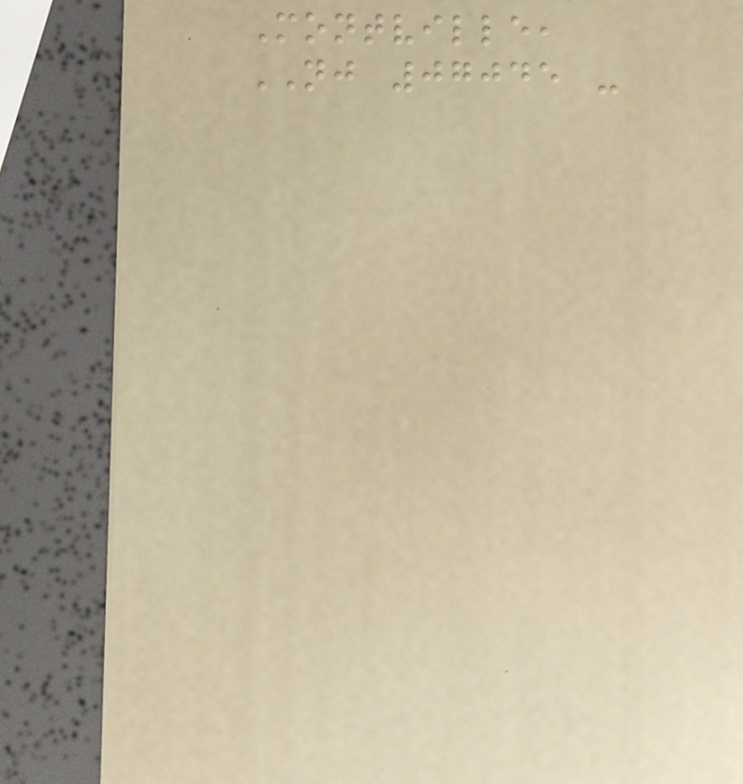Montville,
NJ 07045 -
